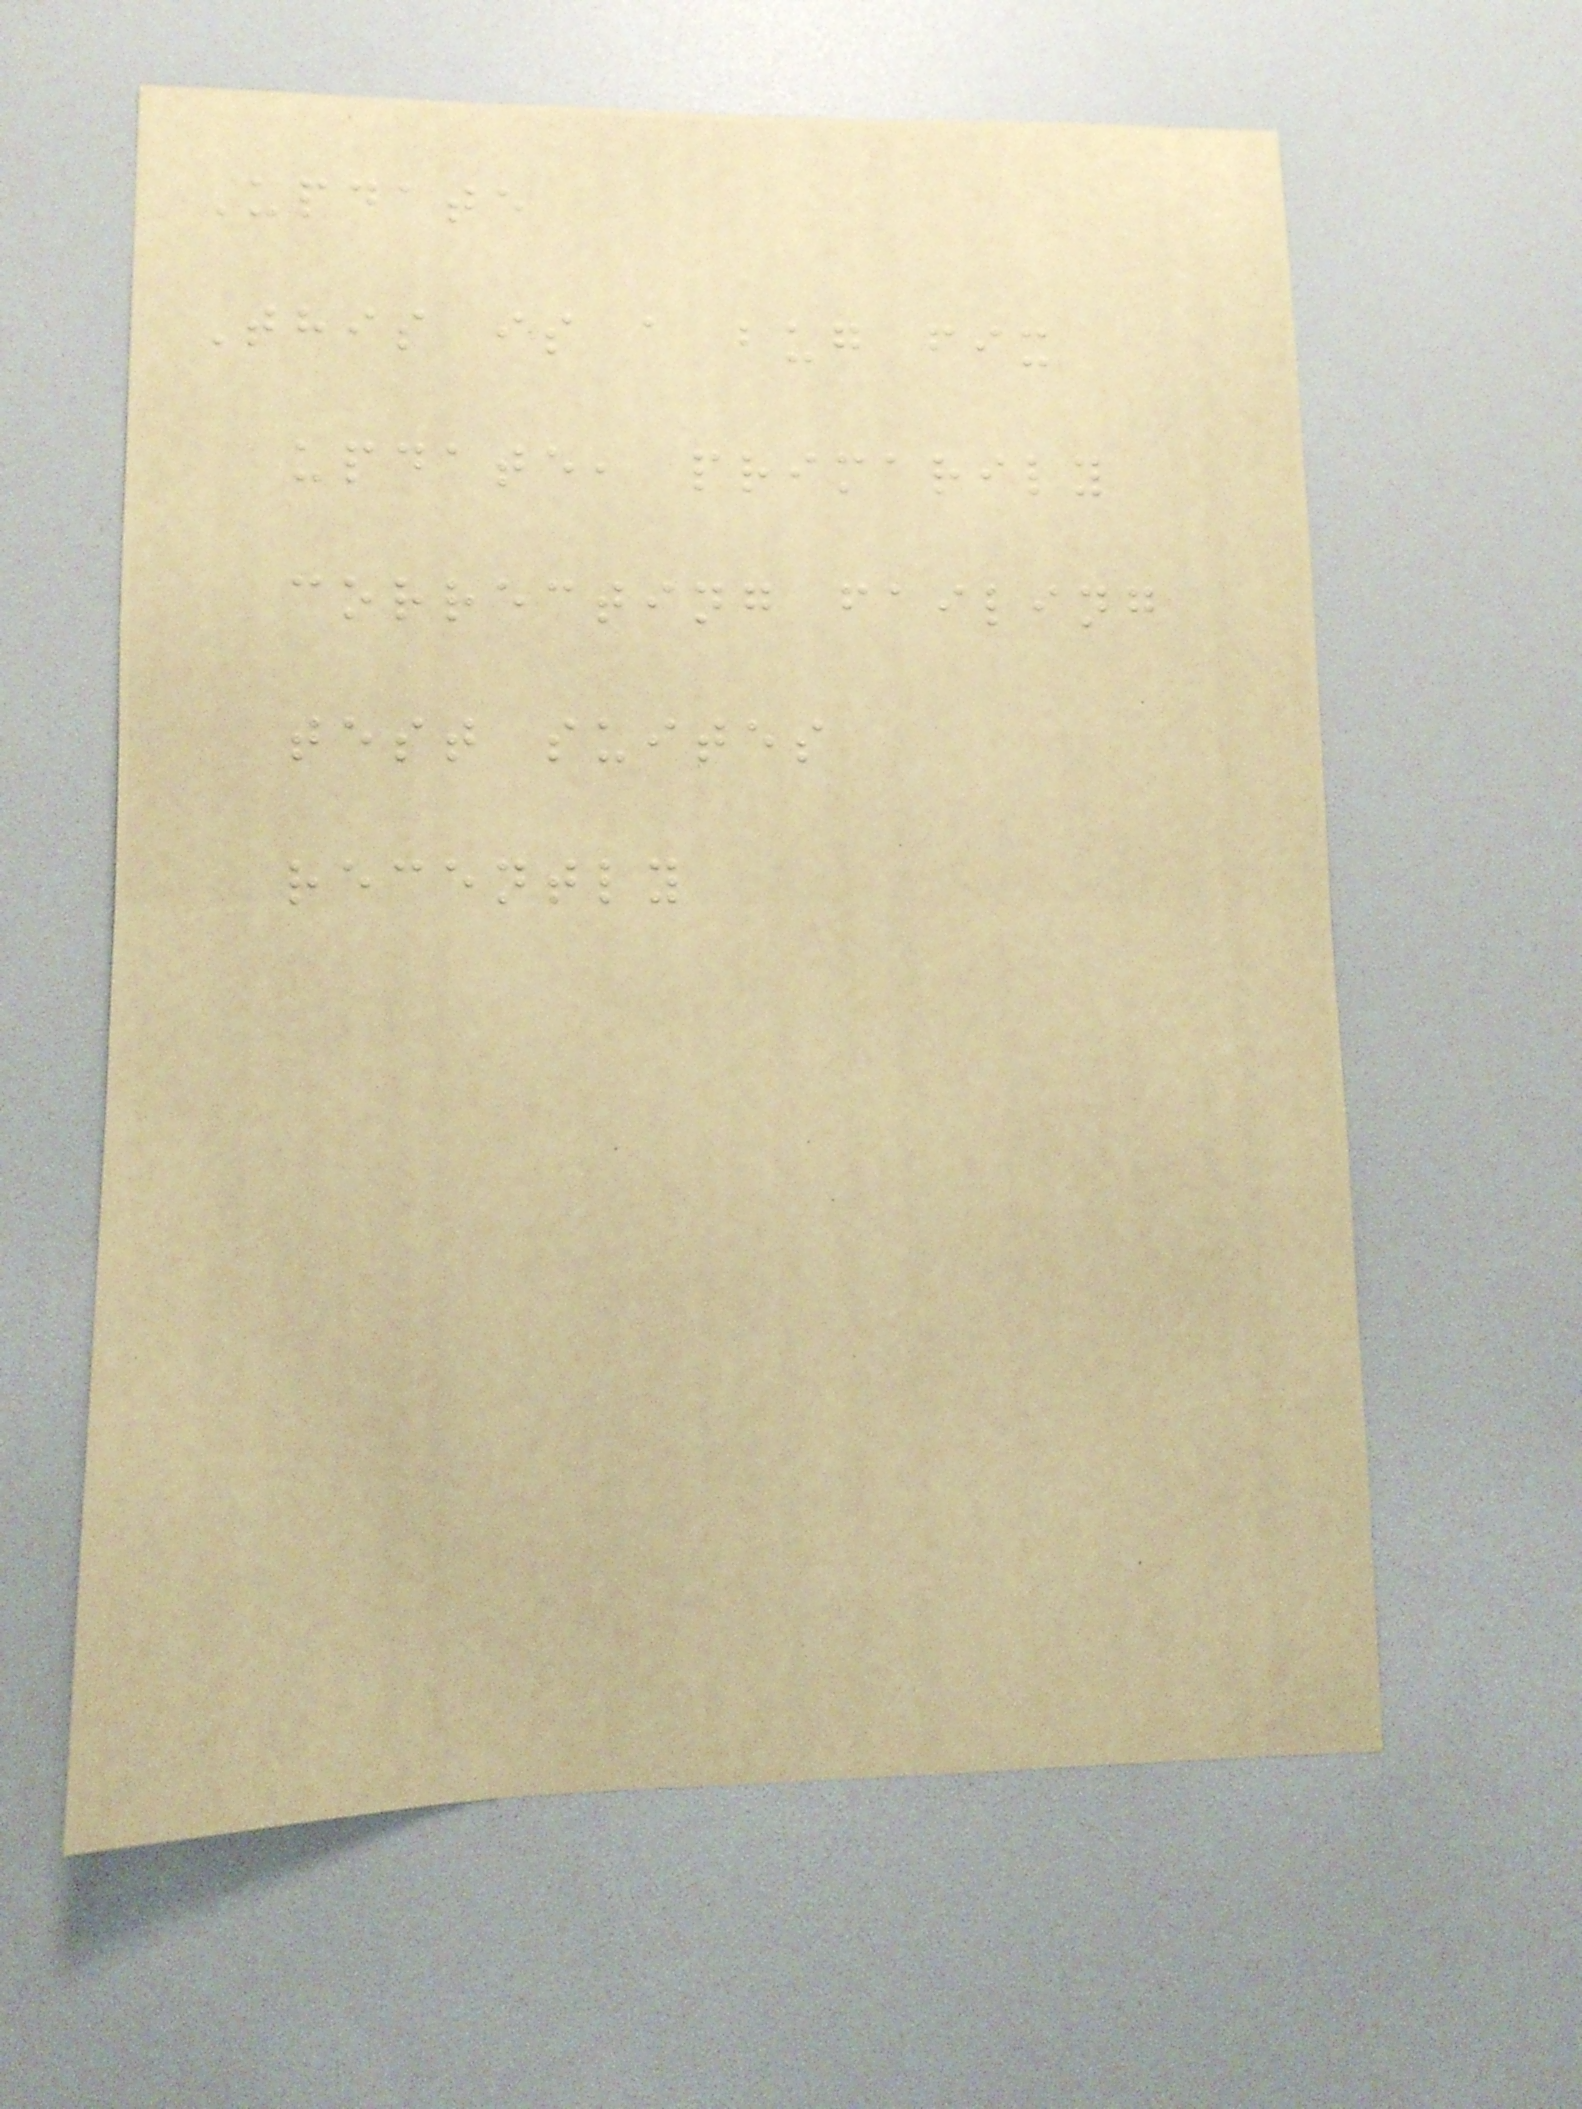Update
This is a bug fix
update, primarily
correcting failing
test suites
recently
